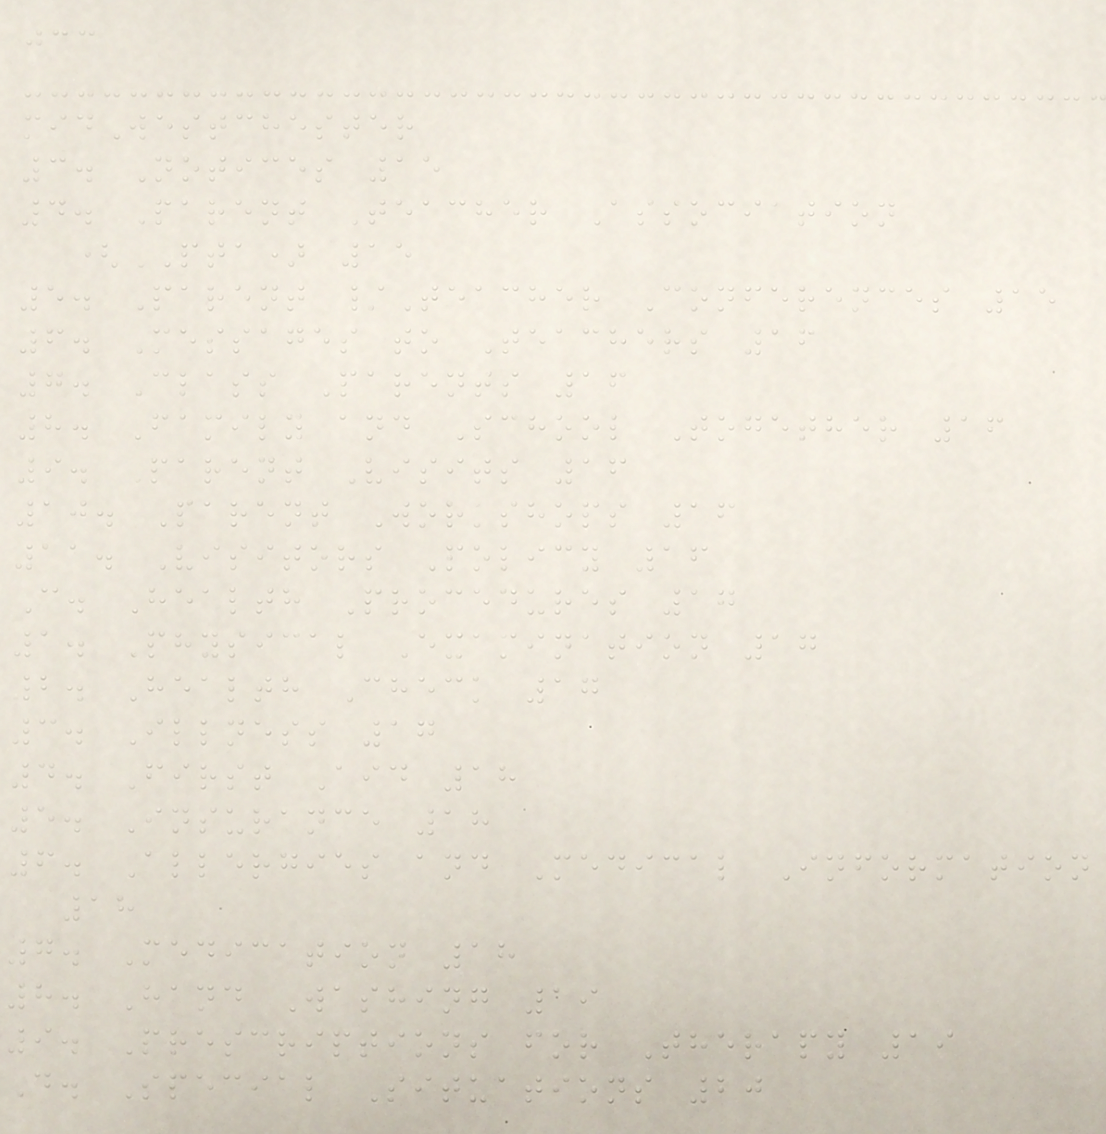jcc
midWestchester
3. Notices 15
4. Parent Teacher Association
(PTA) 15
5. Parent /Teacher Conferences 15
6. Messages to Teachers 16
7. Class Parents 16
8. Family and School Together 16
9. Parent Visits 16
10. Parent Workshops 16
11. Visitors Policy 16
C. Health Procedures 17
1. Physical Examination 17
2. Health Check 17
3. Illness 17
4. First Aid 18
5. Insurance 18
6. Allergies and Medical Information
18
7. Medication 18
8. Hand Washing 19
9. Prescriptions for Therapy 19
D. Special Situations 20
